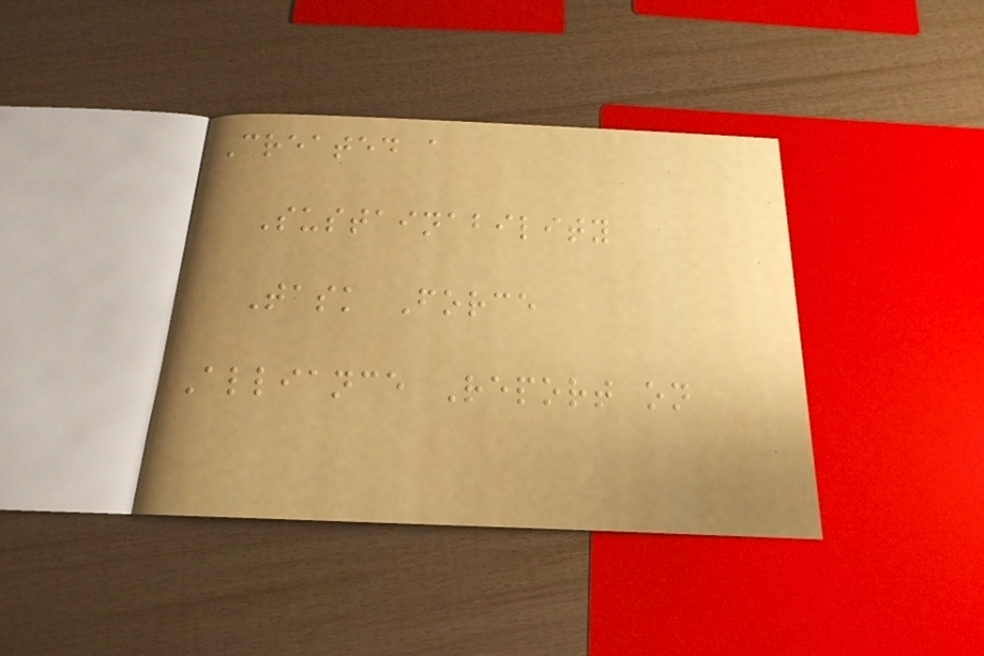Created a
Sustainability
Task Force
Alliance Report on
